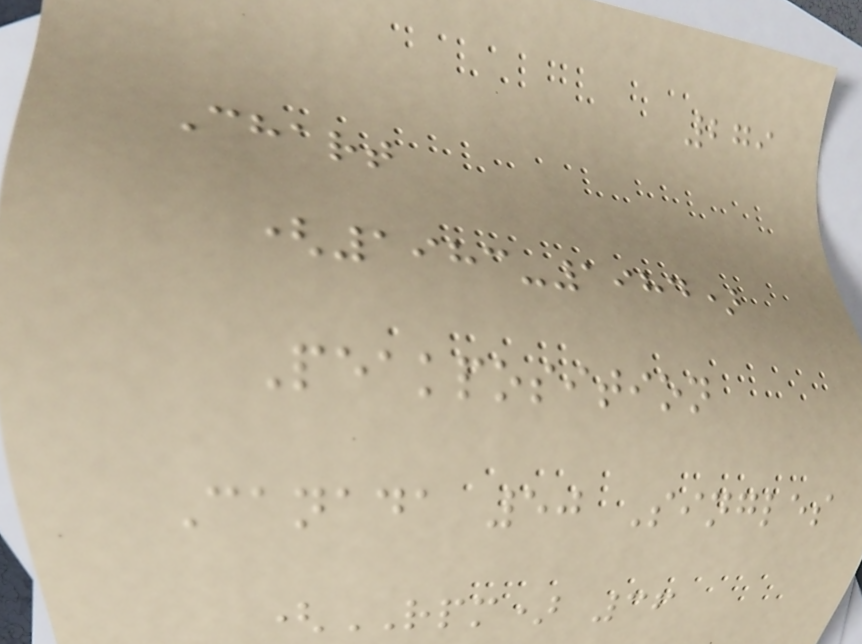279
Chart
(1983-1984)
Peakposition
Canada 50 Singles
(RPM) 36
